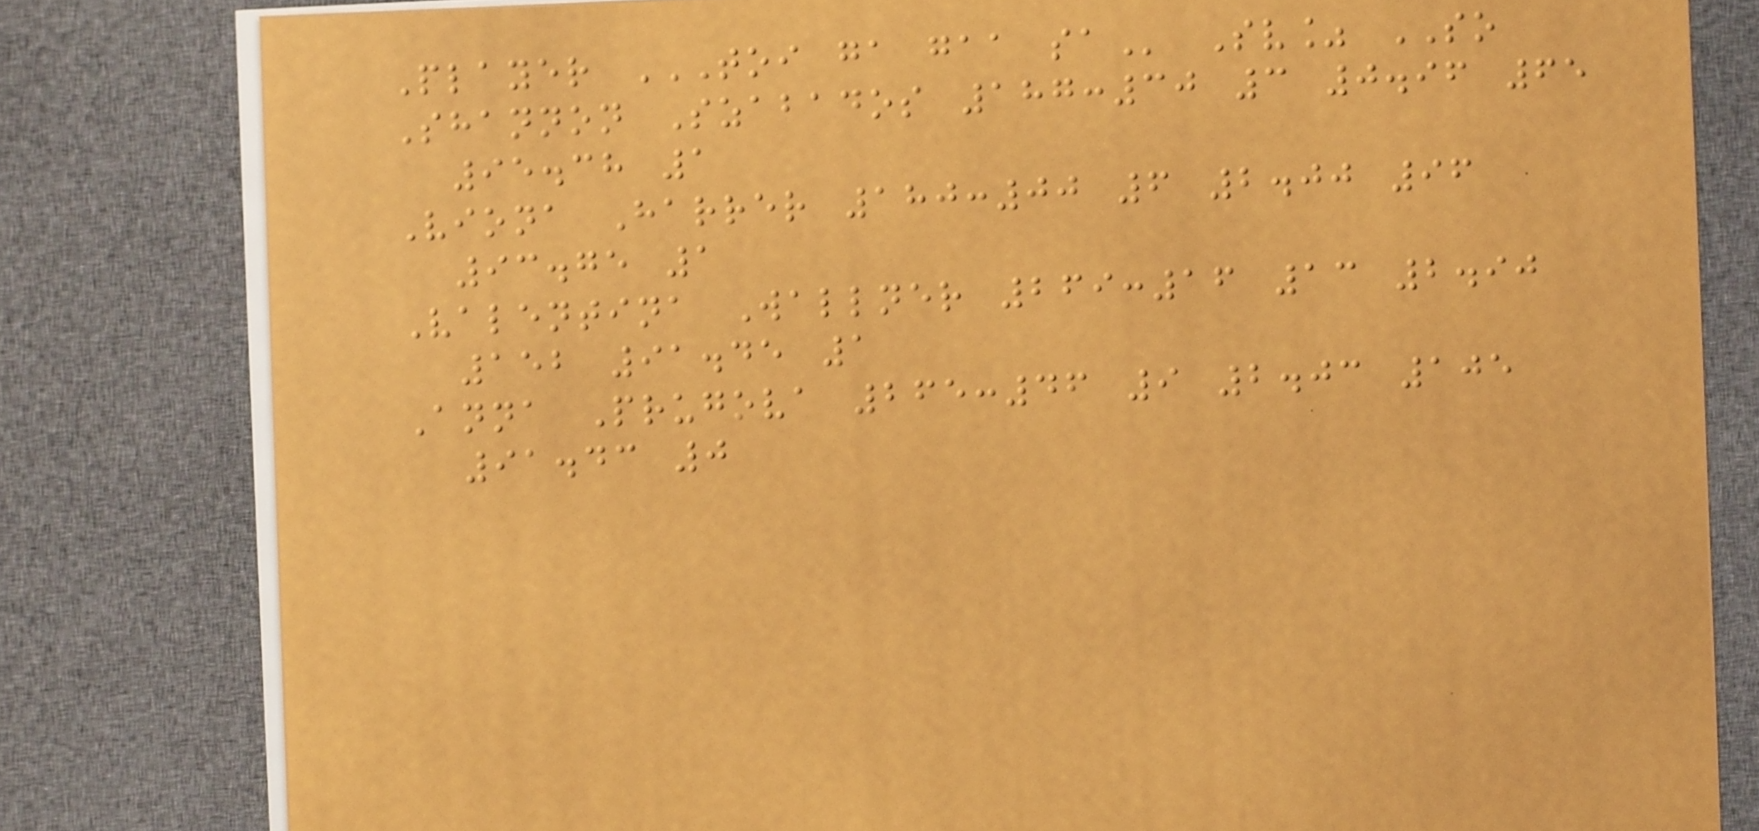Player TOI GA GAA SA Sv% SO
Shannon Szabados 187:30 3 0.96 65
95.38 1
Viona Harrer 180:00 6 2.00 96
93.75 1
Valentina Wallner 269:16 13 2.90
152 91.45 1
Anna Prugova 265:46 9 2.03 105
91.43 0
